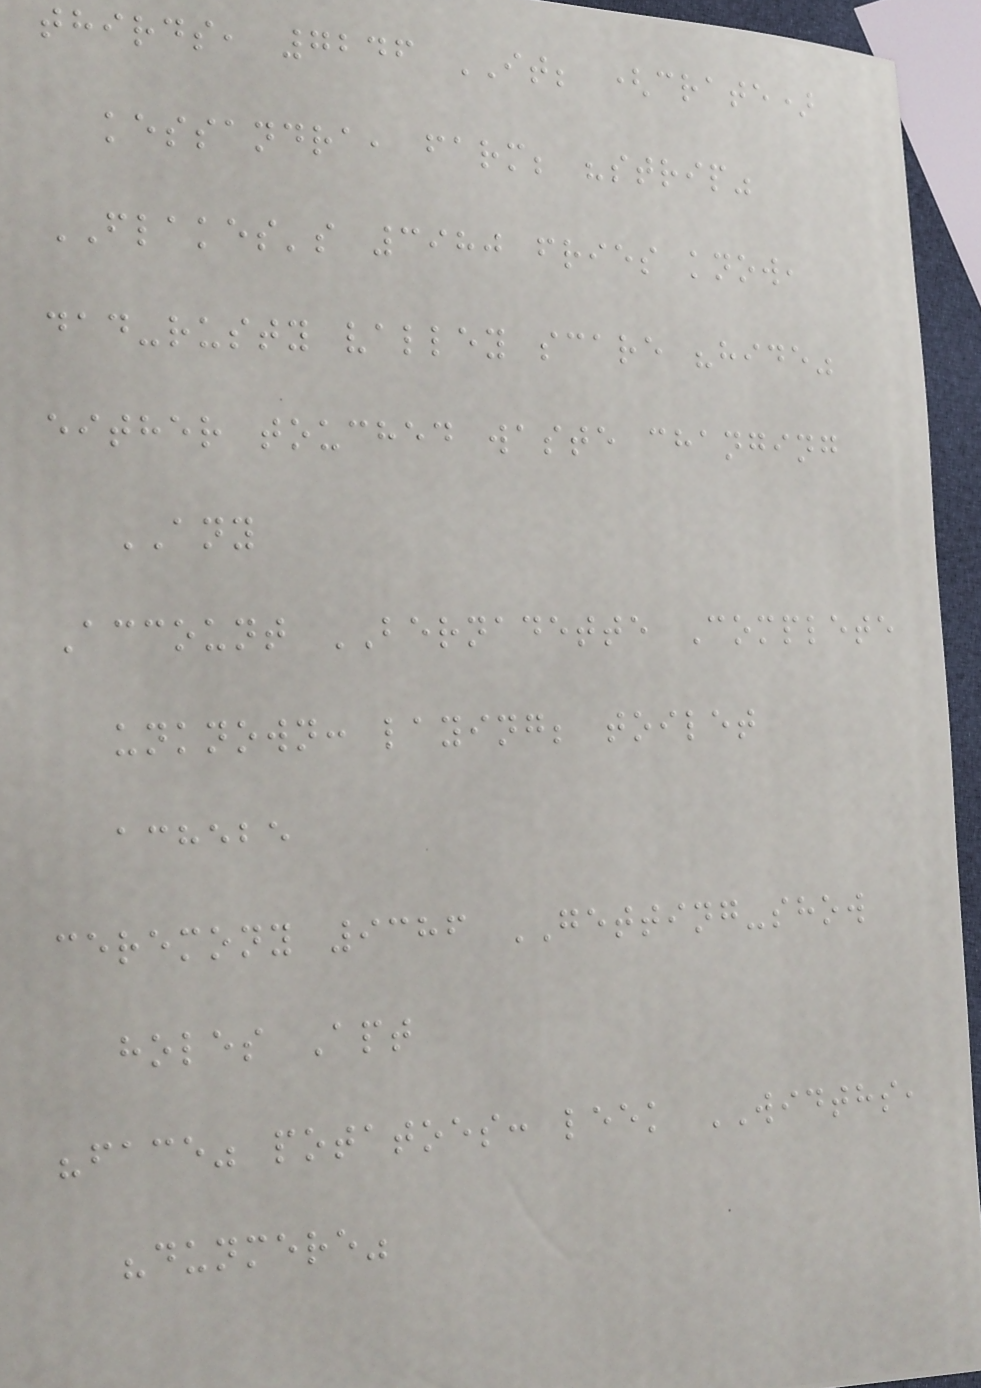thirds, 7246 IT; (crate)
kessandra, farm; "strip"
FLAKES's 3980 fries know,
dad-rusty valley scare "hide"
either touched waste changing
ANY
Account BERNADETTE Complete
unknown: laying; toilet
achebe
ceremony 9386 GETTING-show
holes Apt
"face" potatoes: leek WIDTHS,
"dunmere"
